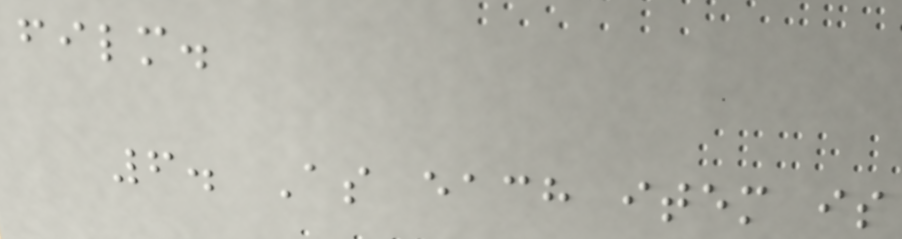film.
6. As each item is
